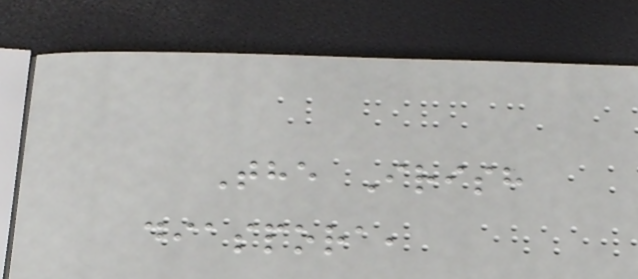The Irish
diaspora,
